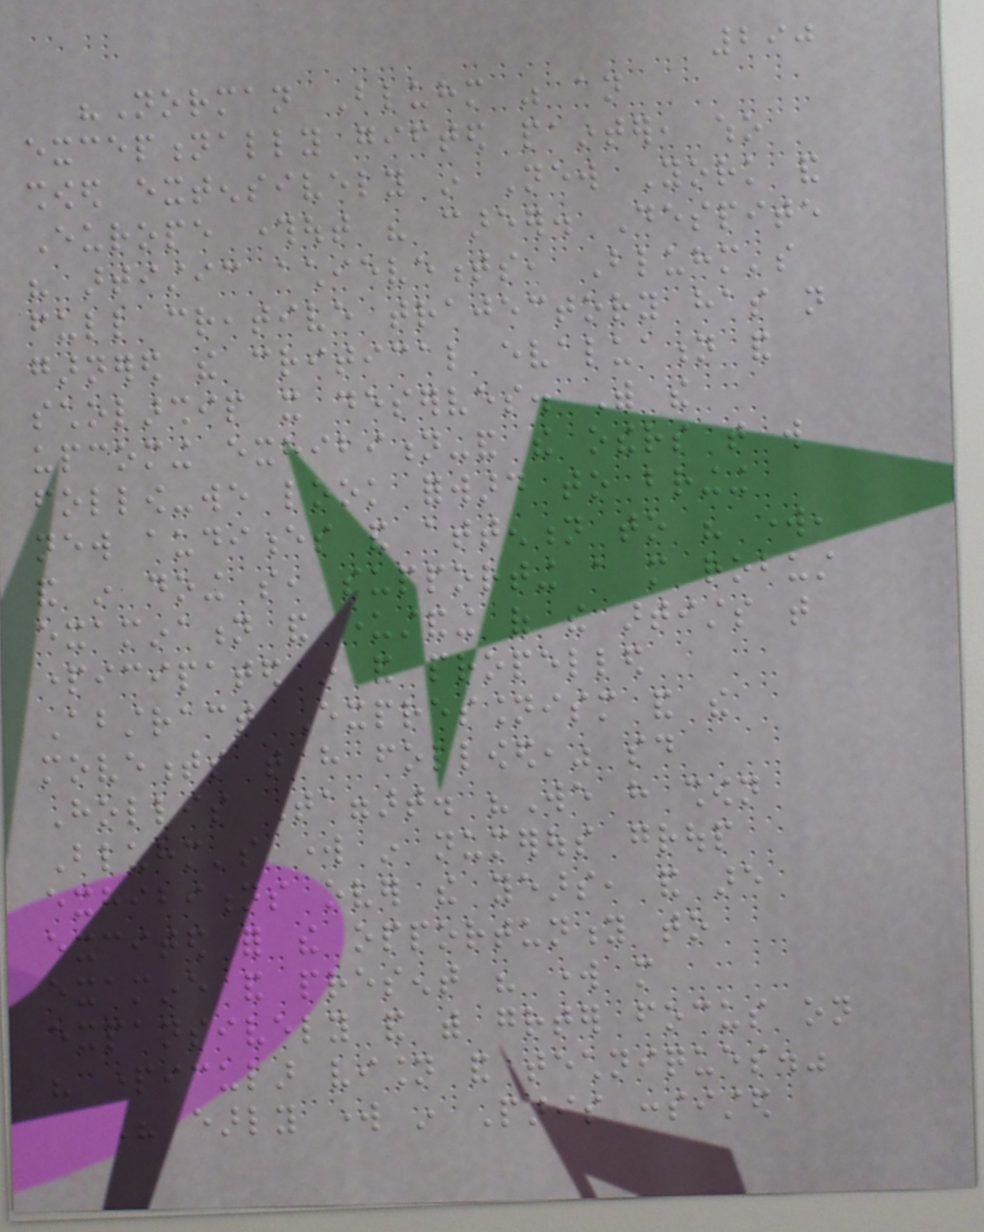290
"Norman Bluhm was an
exceptionally gifted painter, who
showed extensively in New York and
Europe throughout his career. Despite
his artistic achievements, Bluhm's
full creative trajectory has not
garnered the critical evaluation and
scholarship it deserves. With the
upcoming exhibition-and the others that will
follow-we look forward to bringing
new audiences and attention to his work,
and in doing so, supporting a more robust
examination and understanding of the artists that
participated in and propelled
Abstract Expressionism and the
movements that have followed," said
Hollis Taggart. "We have shown
Bluhm's work in numerous group
exhibitions over the years, and are
excited for the opportunity to
examine and present his work more
expansively and with greater focus on
his particular vision and techniques."
His early work in Paris consisted
